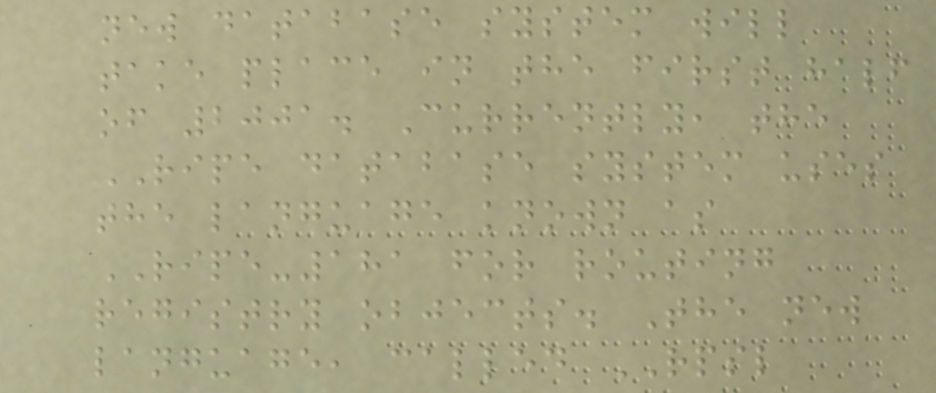new database system will
take place in the first half
of 2001. Currently, the
RIPE database system uses
the language known as
RIPE-181 for routing
registry objects. The new
language, called RPSL
